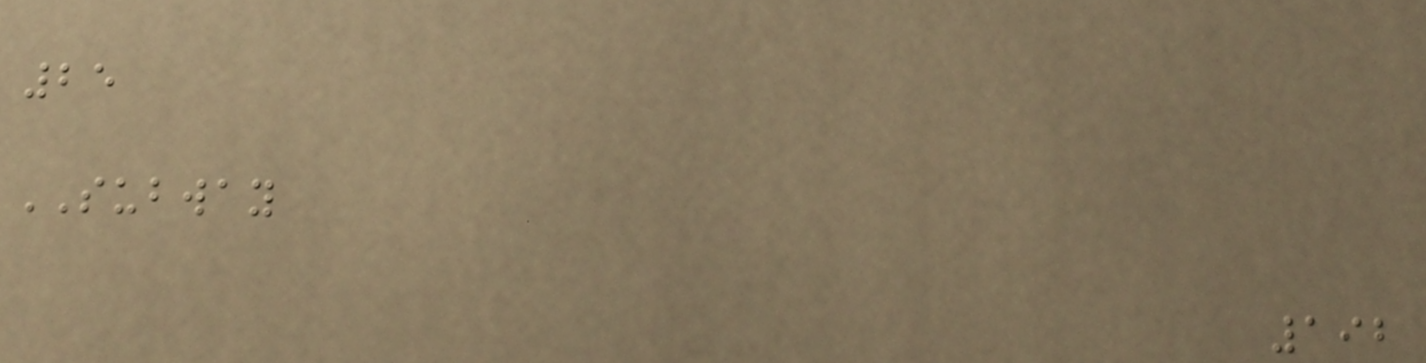25
SUBWAY
192
